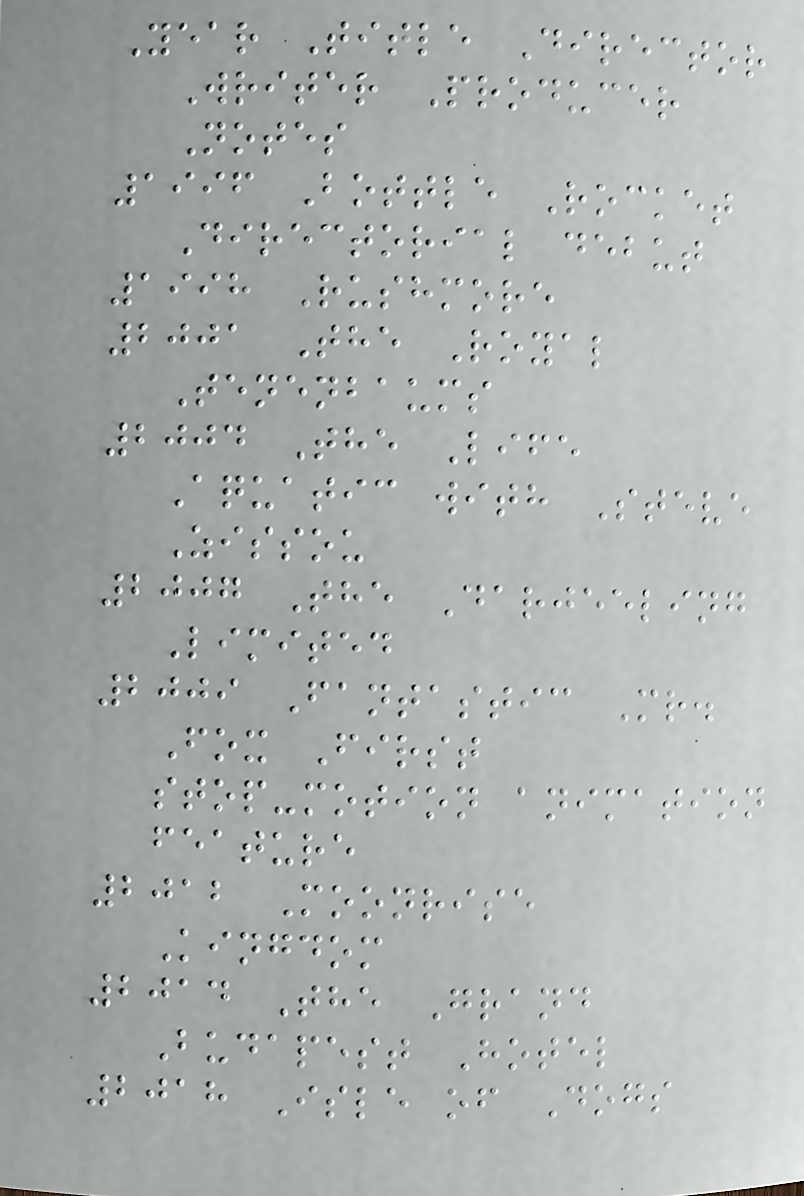Year Title Director
Writer Producer
Notes
1996 Bottle Rocket
Directorial debut
1998 Rushmore
2001 The Royal
Tenenbaums
2004 The Life
Aquatic with Steve
Zissou
2007 The Darjeeling
Limited
2009 Fantastic Mr.
Fox First
stop-motion animation
feature
2012 Moonrise
Kingdom
2014 The Grand
Budapest Hotel
2018 Isle of Dogs
